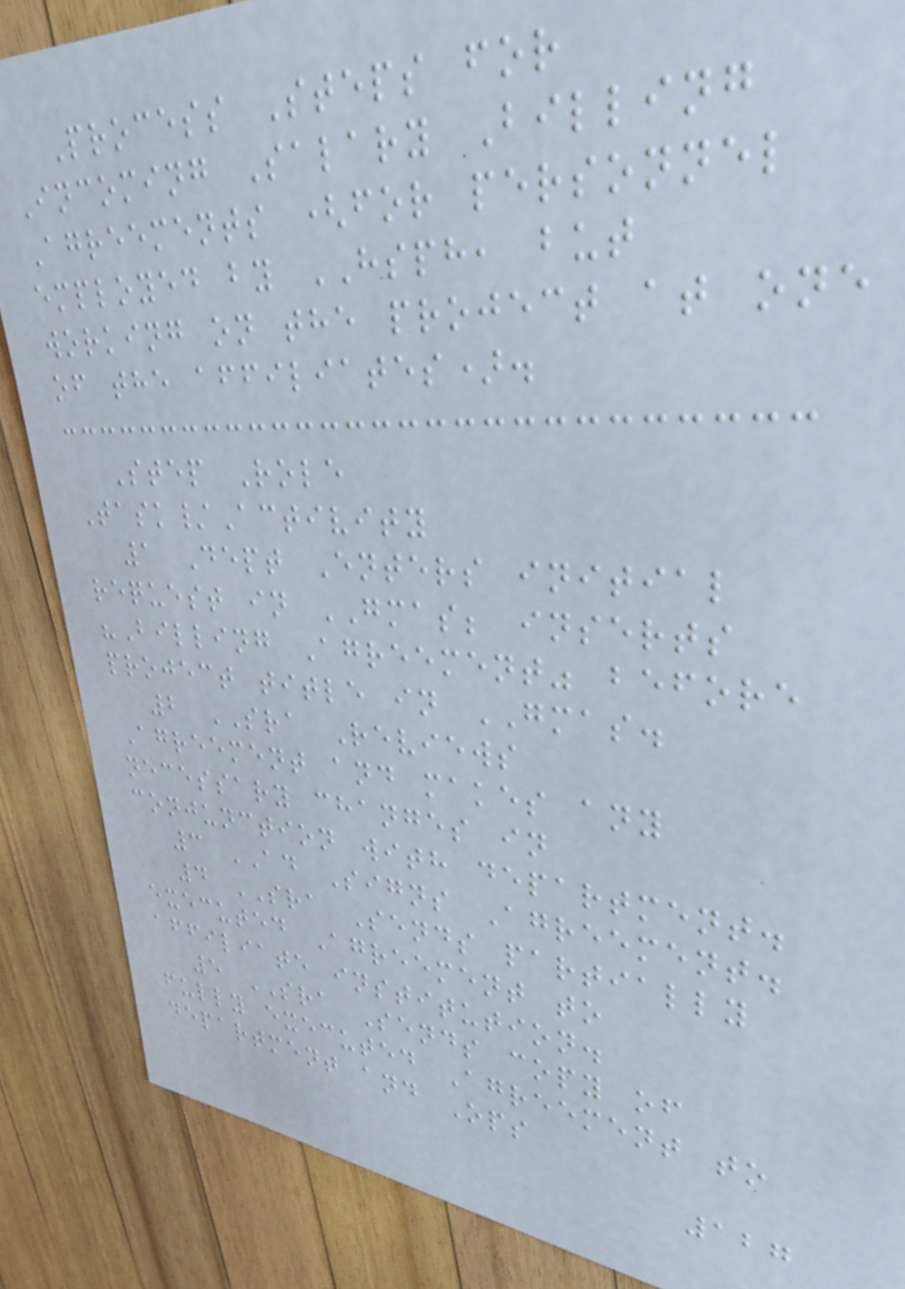Process Steps for
Incoming Salary Billing
Agreements (for personnel
employed by HSPH, but
working on the project at one
of the affiliates).
Step Role
Task/Activity
1 Dept Enters initial
request in GMAS; inserts
"Billing Agreement" before
project title in GMAS.
2 SRA Reviews
Agreement and makes any
necessary changes in
conjunction with department.
3 AD Signs Agreement.
4 SRA Sends partially
executed Agreement to
affiliate institution.
5 SRA Sends copy of
fully executed Agreement to
department and Ops
127
